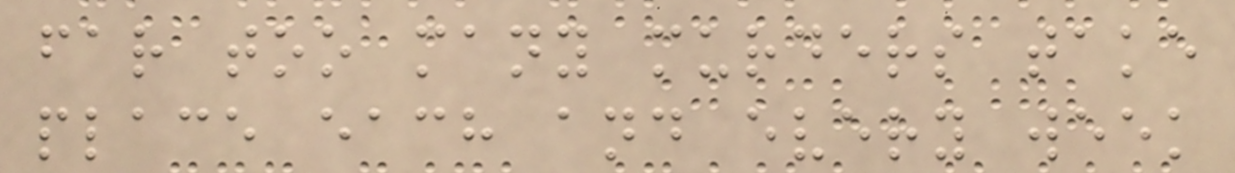far too many murders take
place each and every week
